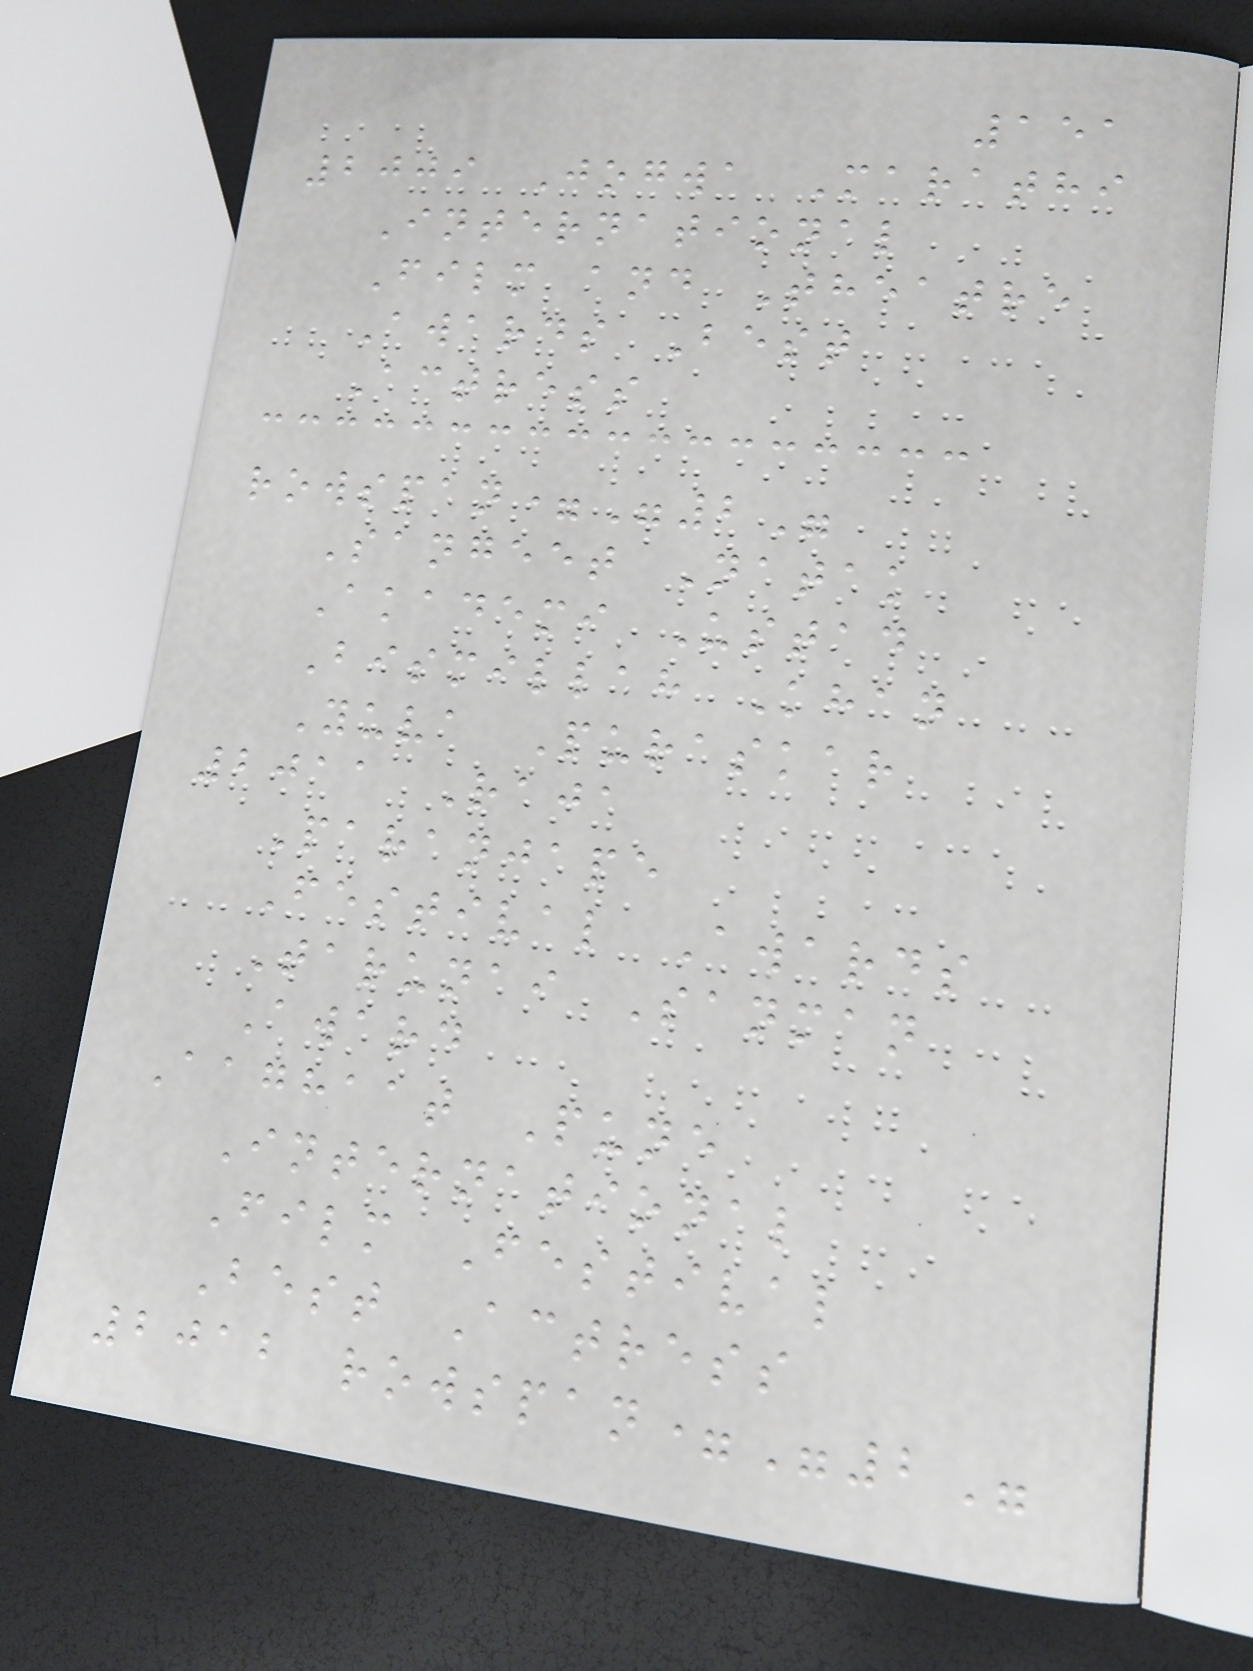151
2009 Jogwa Marathi
International
Film and Theatre
Awards Best
Actress
rowspan="2"
Sangeet Natak
Akademi Ustad
Bismillah Khan
Yuva Puraskar
2011 Raja
Paranjape
Festival Awards
Tarunai Sanman
Award
Aaghaat Pune
International
Film Festival
Best Actress
2012 rowspan="2"
